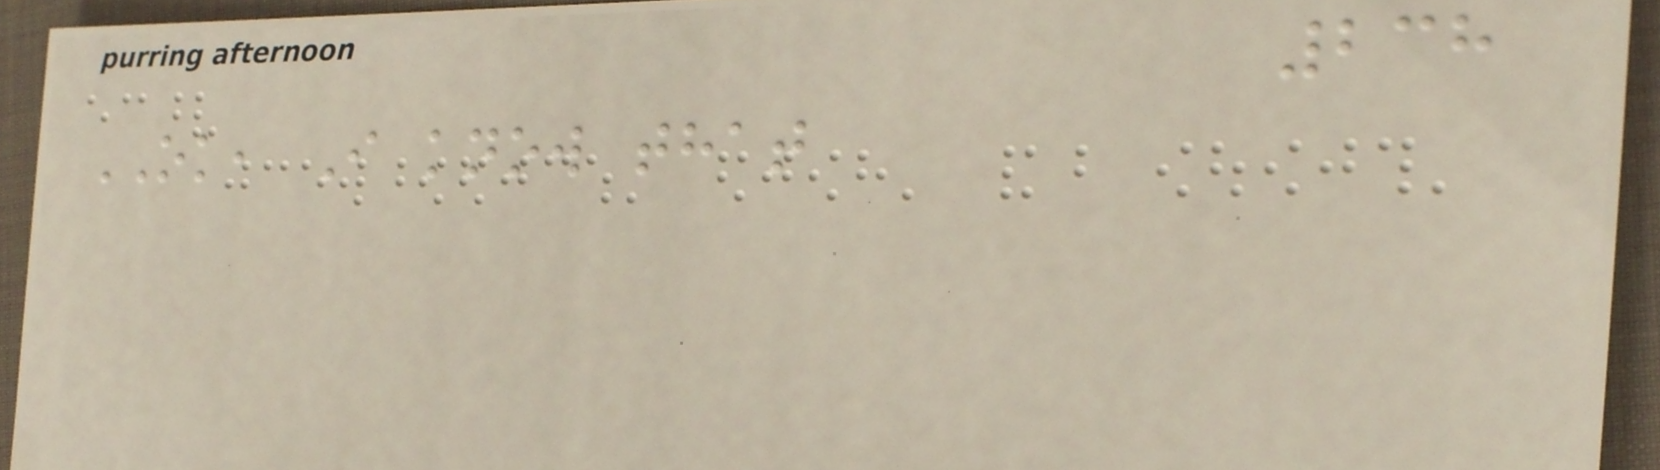238
OK, I know that
